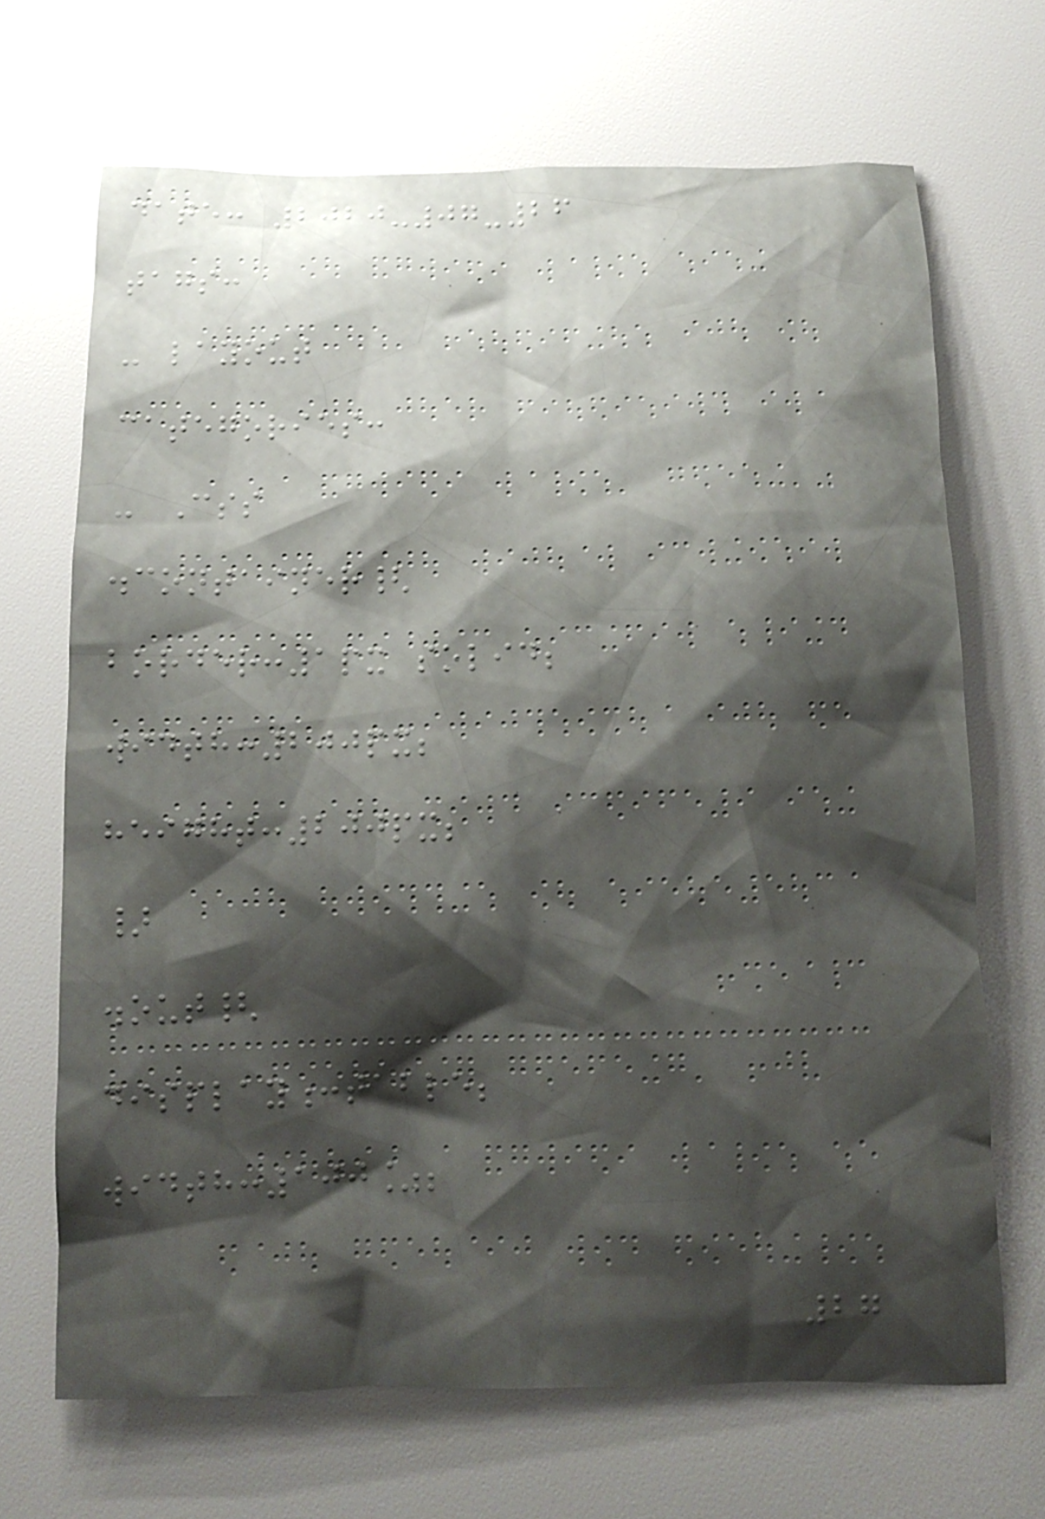date: 2020-07-26
tags:
- layout
categories:
- Css
.container{
border:1px solid;
width:200px;
height:200px;
}
.out{
display:table;
width:100%;
27
